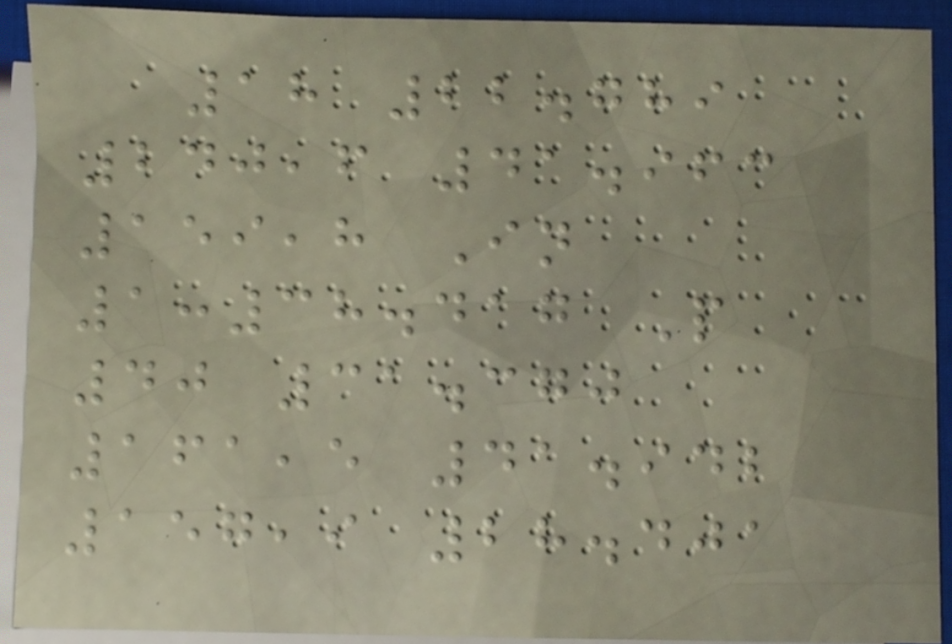18 22.789
240,6 41.963
159,8 In
1:38.417 P
40 31.370
161,5 41.942
157,9 28.401
